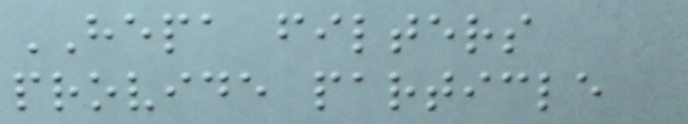HEPA filters
provide particle
